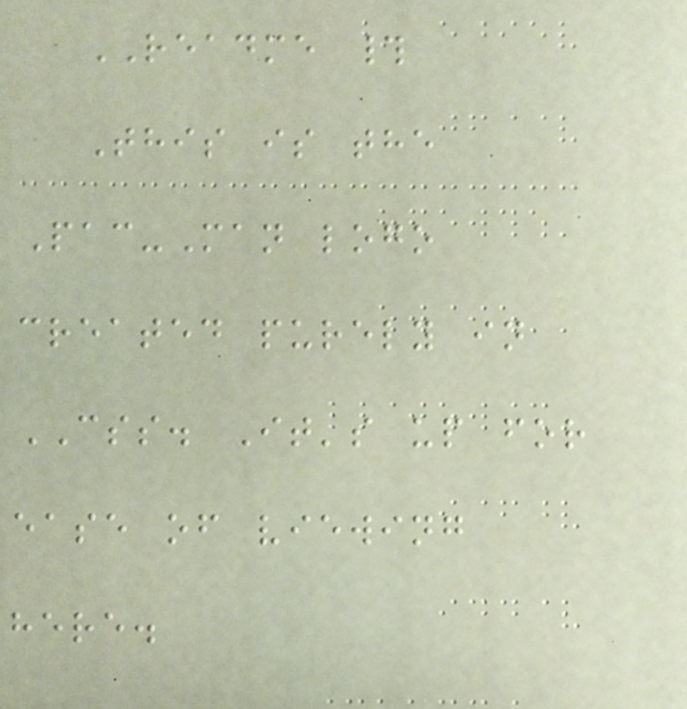README #
This is the
Pac-Man logo
created purely in
CSS. It's up for
ease of viewing
here.
